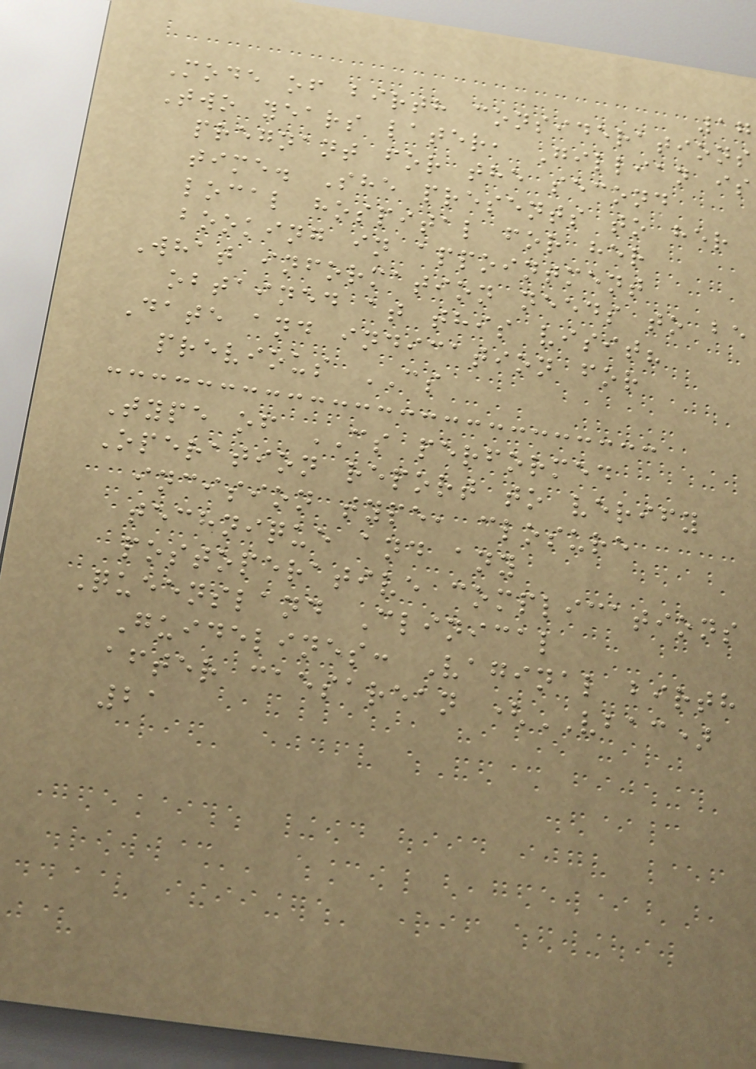17
Mode of birth considerations
Two years later, Gillian is
pregnant for the second
time. She presents to her
local hospital for her
booking in appointment
What information needs to be
obtained at this visit?
Date and indication for
previous CS
Type of CS performed
Operation report to verify
incision type, closure
technique and any
postoperative complications
Queensland Clinical
Guidelines: Vaginal birth
after caesarean (VBAC)
21
